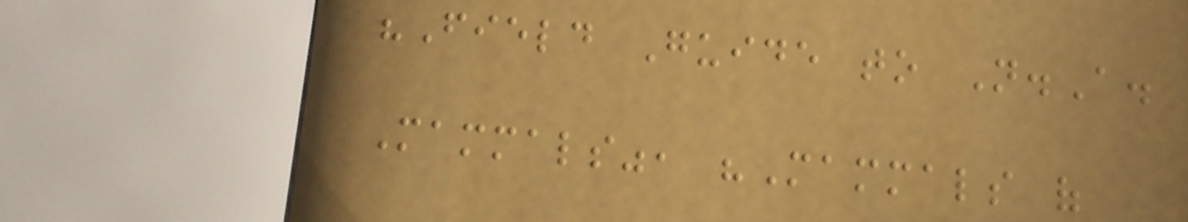"Field Guide to N.A.
Mammals", "Mammals of
